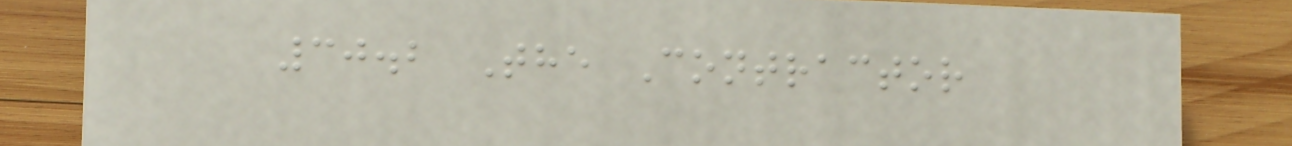30.2 The Contractor
